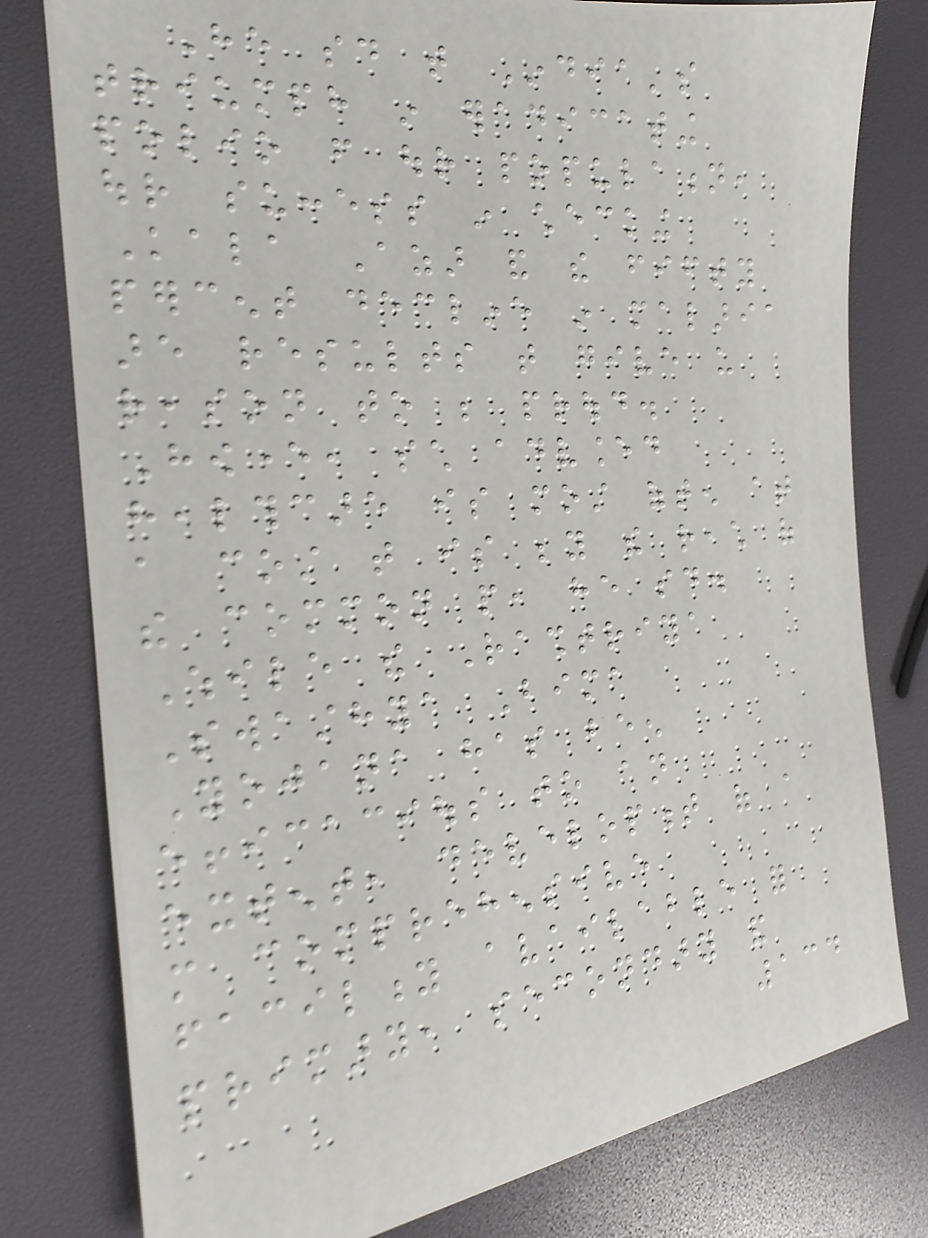He said that India's
triumph in eradicating
polio from our population,
our success in checking
Kala Azar and the fifty
percent decline in malaria
are results that give us
reason to be proud.
However, such advanced
healthcare is most often at
a cost that is beyond the reach of
the common people, he said.
While the Rashtriya
Swasthya Bima
Yojana has been
efficacious to an
extent, development of a
more comprehensive
facility available for
primary, secondary and
134
